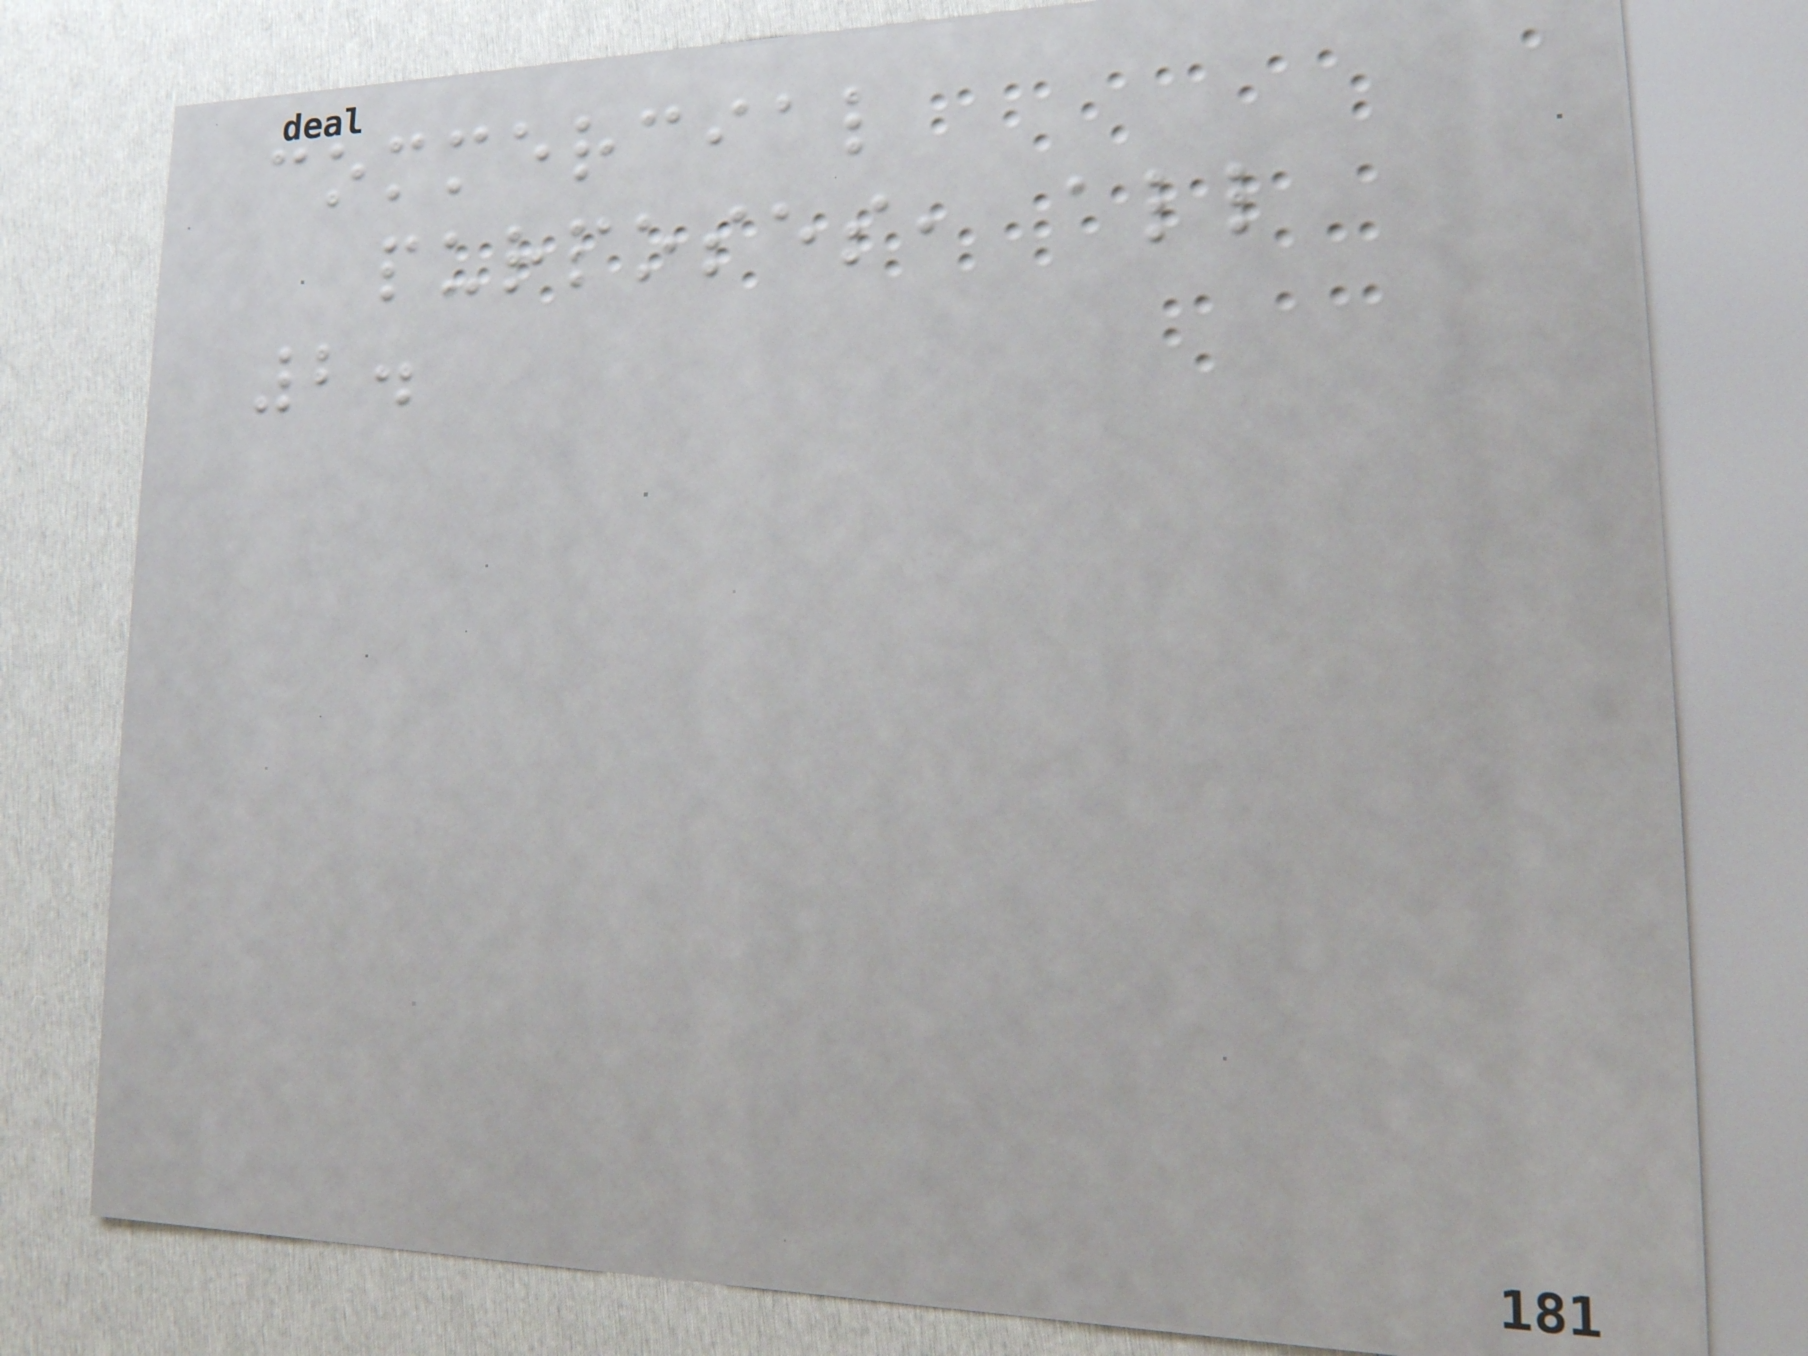commercial
purposes, all
2.
